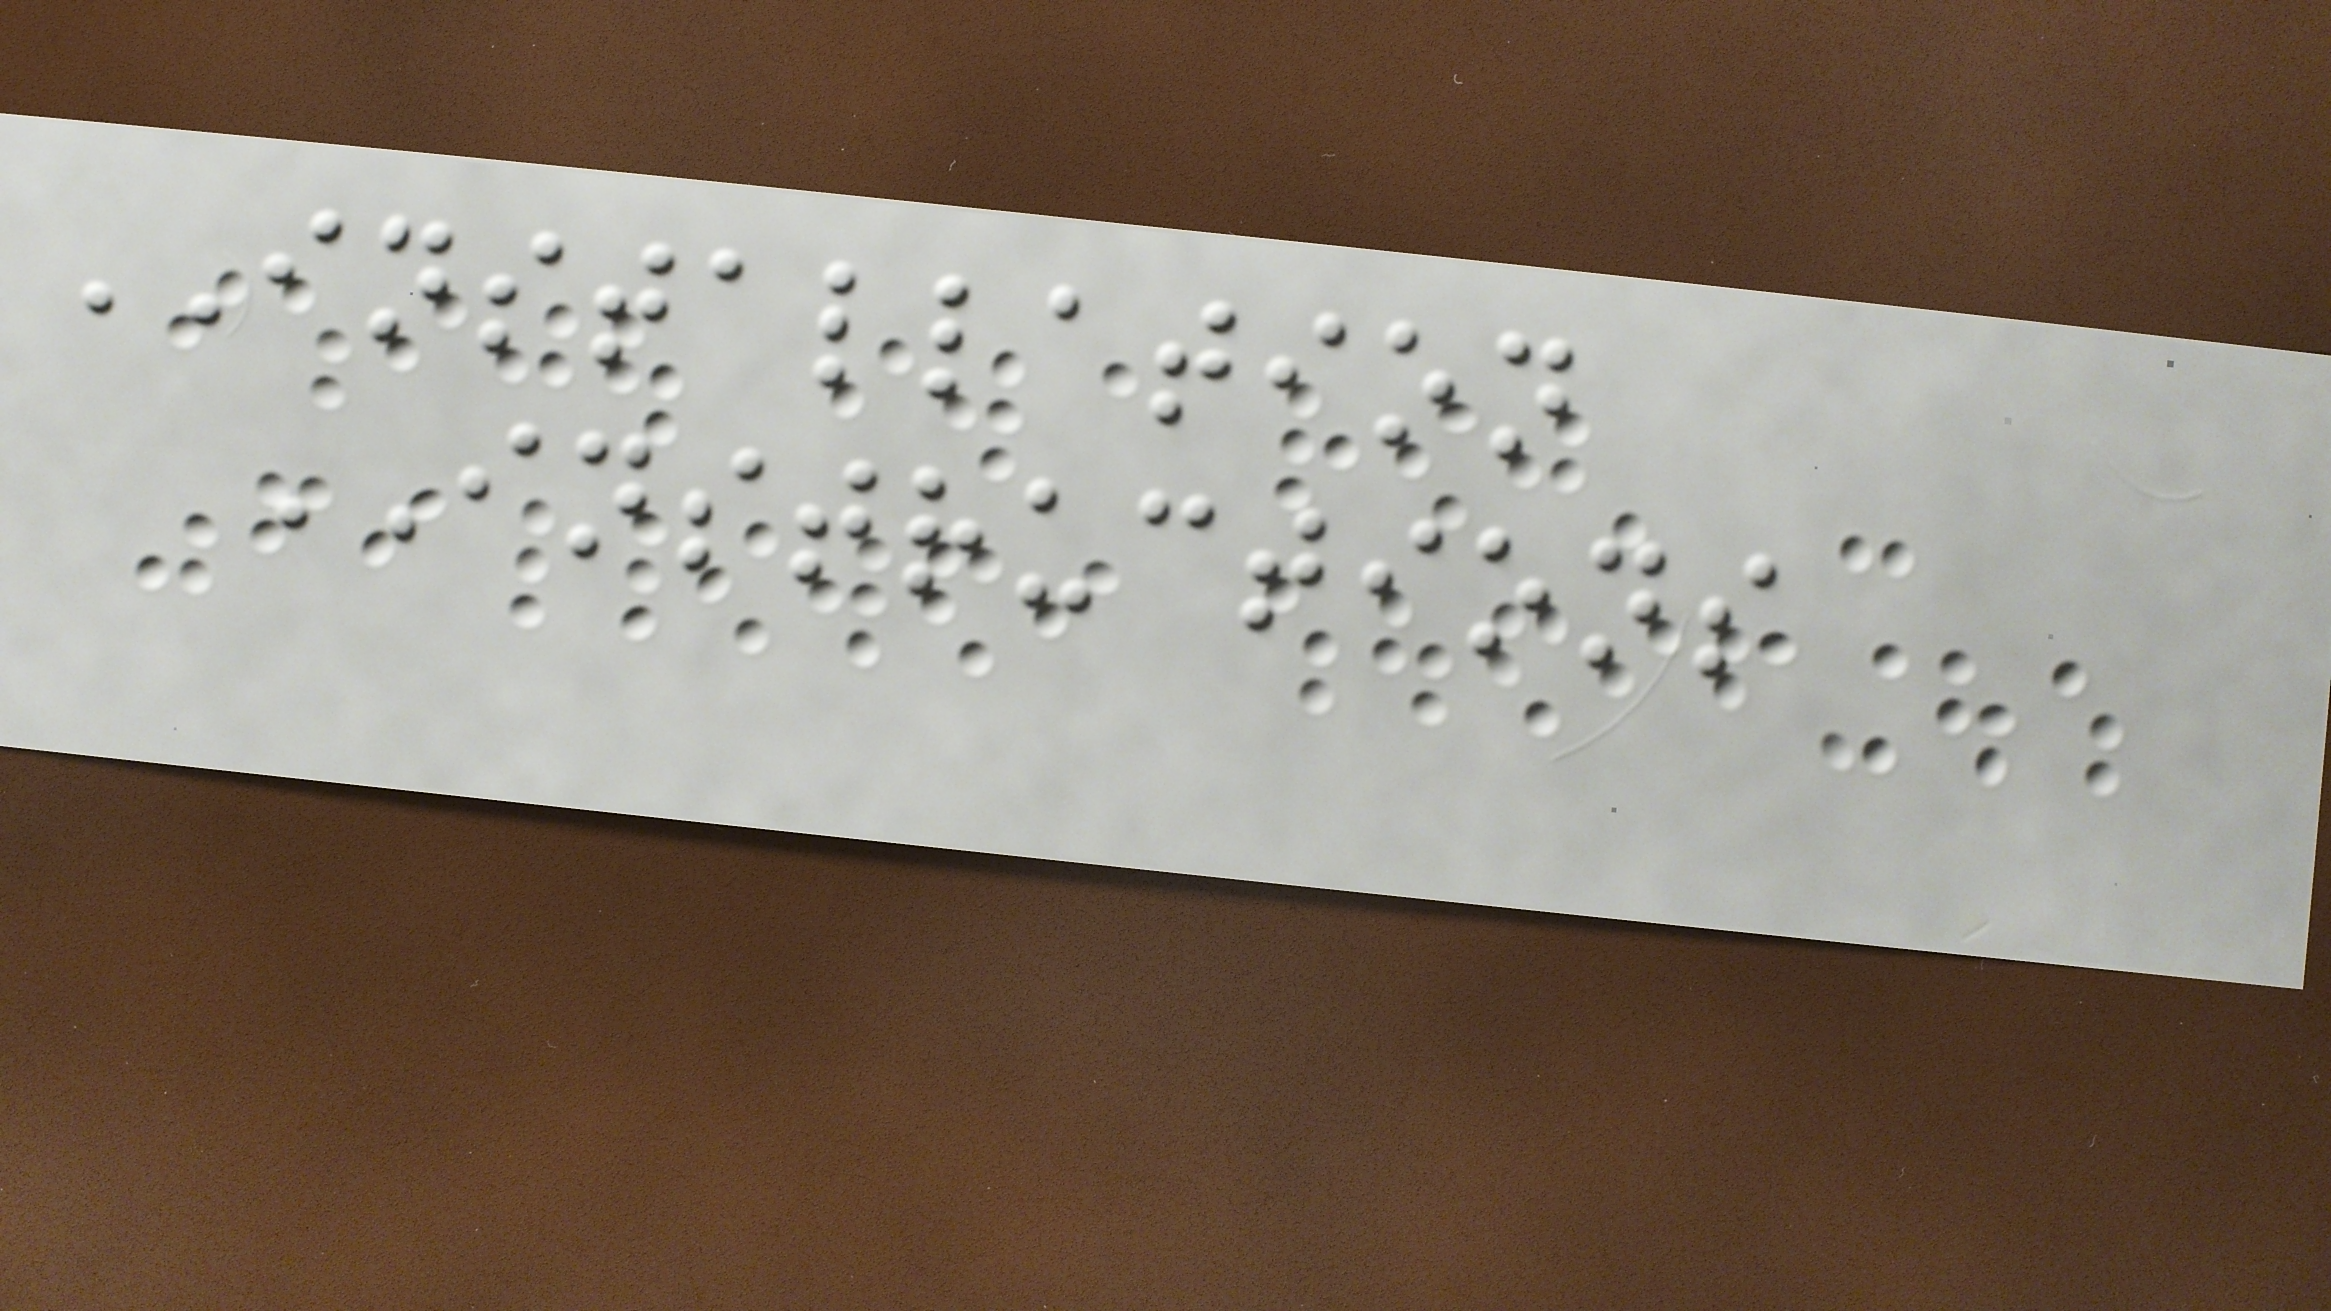INSTALLATION
INSTRUCTIONS
